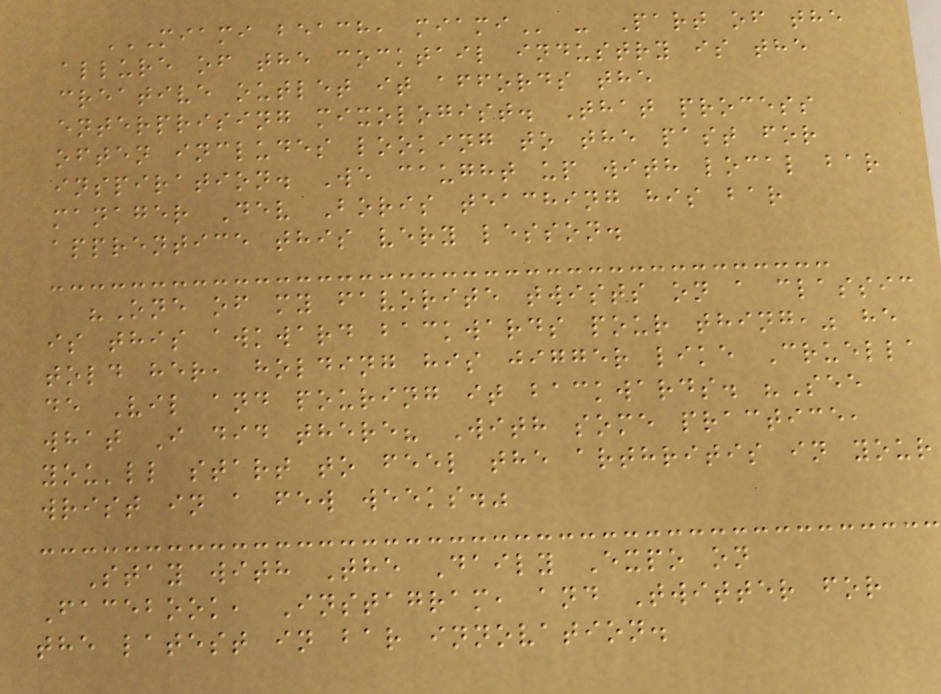MIAMI BEACH, MIAMI - Part of the
allure of the cocktail industry is the
creative outlet it affords the
enterprising mixologist. That process
often includes looking to the past for
inspiration. We caught up with local bar
manager Dev Boris teaching his bar
apprentice this very lesson.
"One of my favorite twists on a classic
is this awkward backwards pour thing," he
told her, holding his jigger like Cruella
de Vil and pouring it backwards. "See
what I did there? With some practice,
you'll start to feel the arthritis in your
wrist in a few weeks."
Stay with The Daily Expo on
Facebook, Instagram, and Twitter for
the latest in bar innovation.
